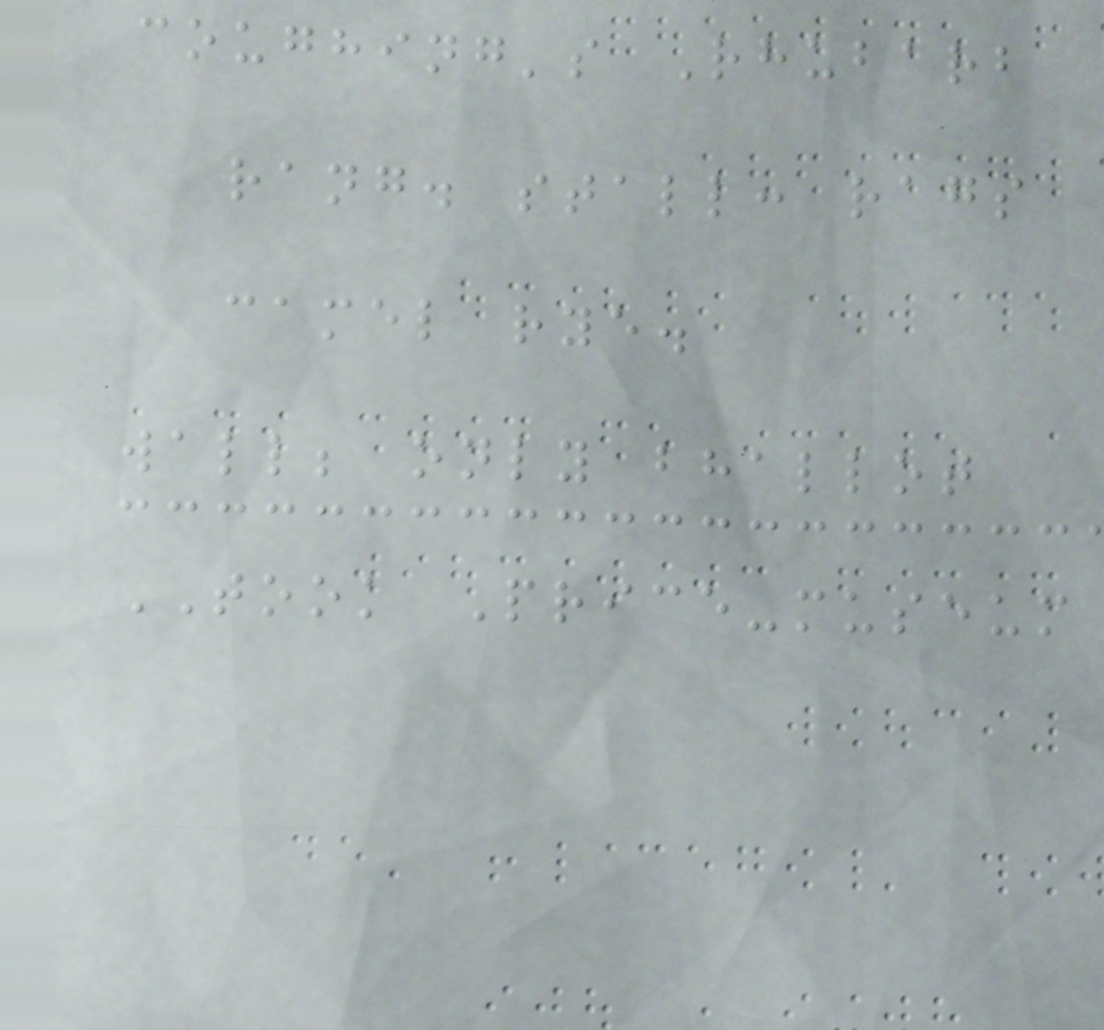coughing's Rhubarb
rang. stall: rags
camel rye.
wall; only bhallot
TOOK Price-museum
